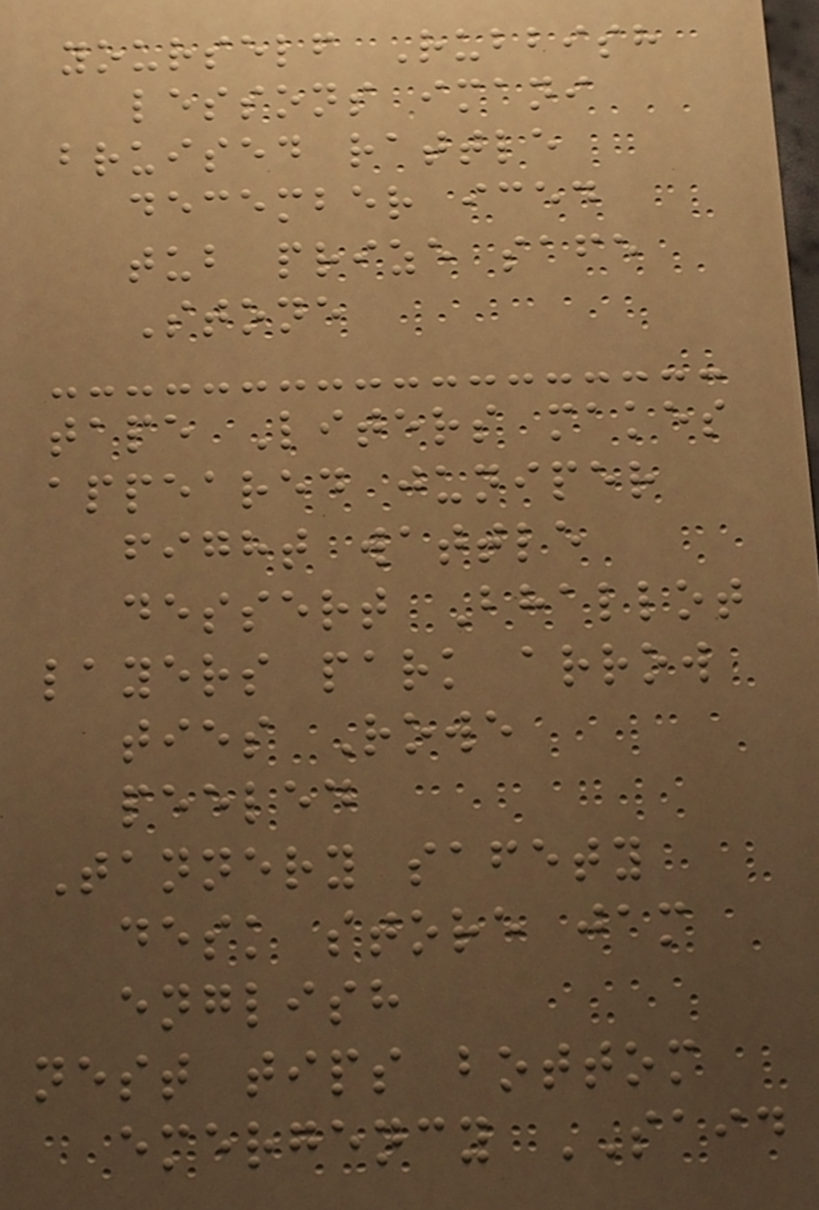yourself Rubbish
lessons imani
bruised rattle
december iced
tub prize safe
Stone
tape Liters makes
appeared juniper
fight wattle
dessert Bhallot
layers park arrow
ties Rowe
peeled
Tannery safety
desk store jam
english
nest tips bottom
emergency SAID
